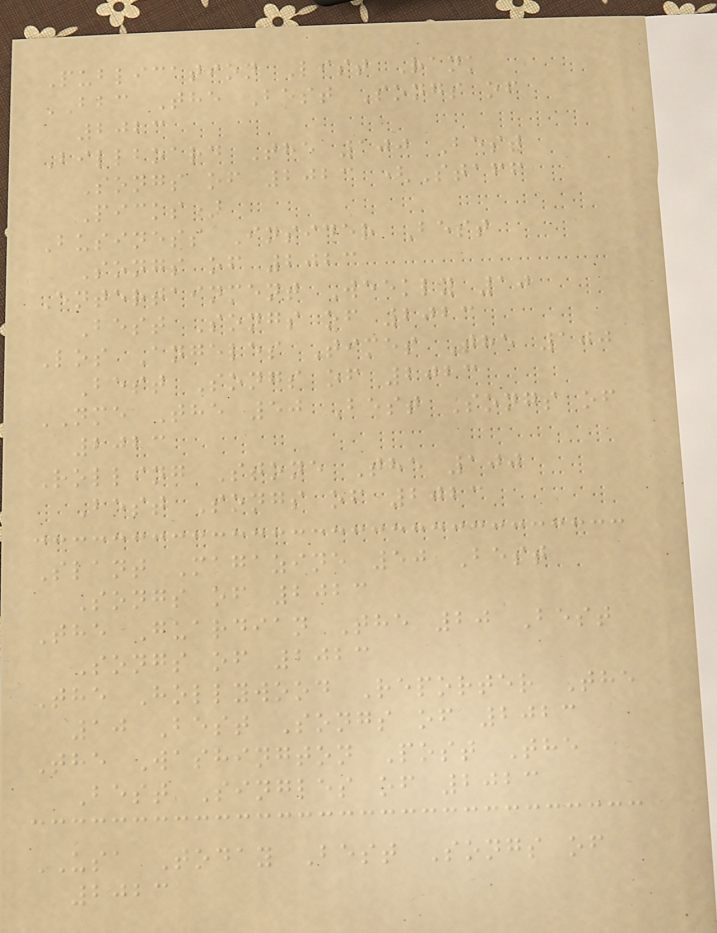Publication List Rank
BBC The Best Songs of
2023
Billboard The 100 Best
Songs of 2023 (Staff
Picks)
Business Insider Best
Songs of 2023
Entertainment Weekly 10
Best Songs of 2023
Los Angeles Times The 100
Best Songs of 2023
NME The 50 Best Songs of
2023
Rolling Stone The 100
Best Songs of 2023
Slant Magazine 50 Best
Songs of 2023
The Guardian The 20 Best
Songs of 2023
The Hollywood Reporter The
10 Best Songs of 2023
The Washington Post The
Best Singles of 2023
USA Today Best Songs of
2023
